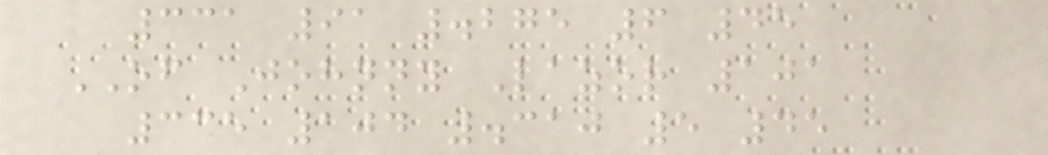331 91 .275 6 45
OF Johnny Lazor 101
335 104 .310 5 45
